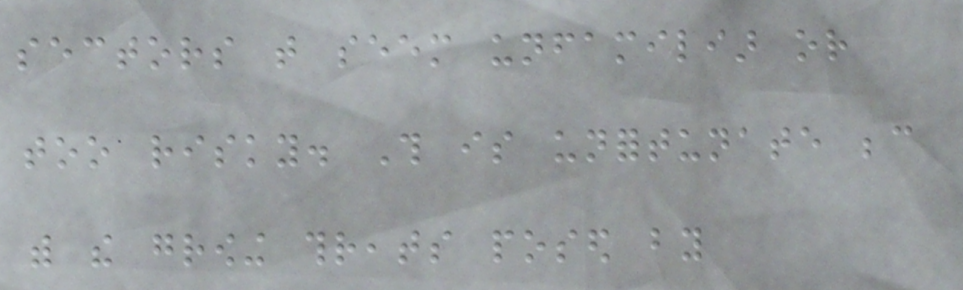sectors that seem unfamiliar or
too risky. This is unfortunate because
with the growing threats posed by
